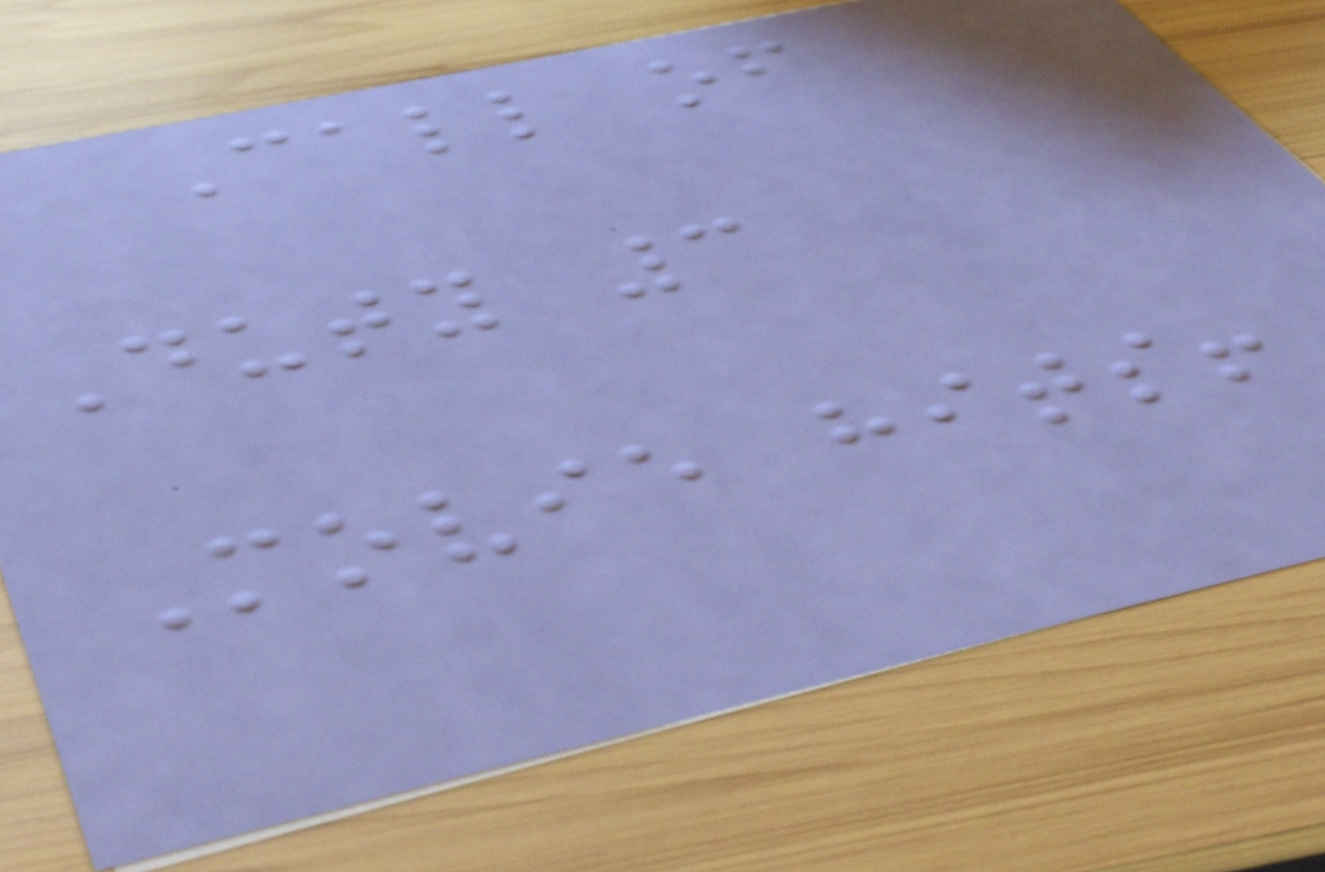Call of
Duty 3
Movie hits!
